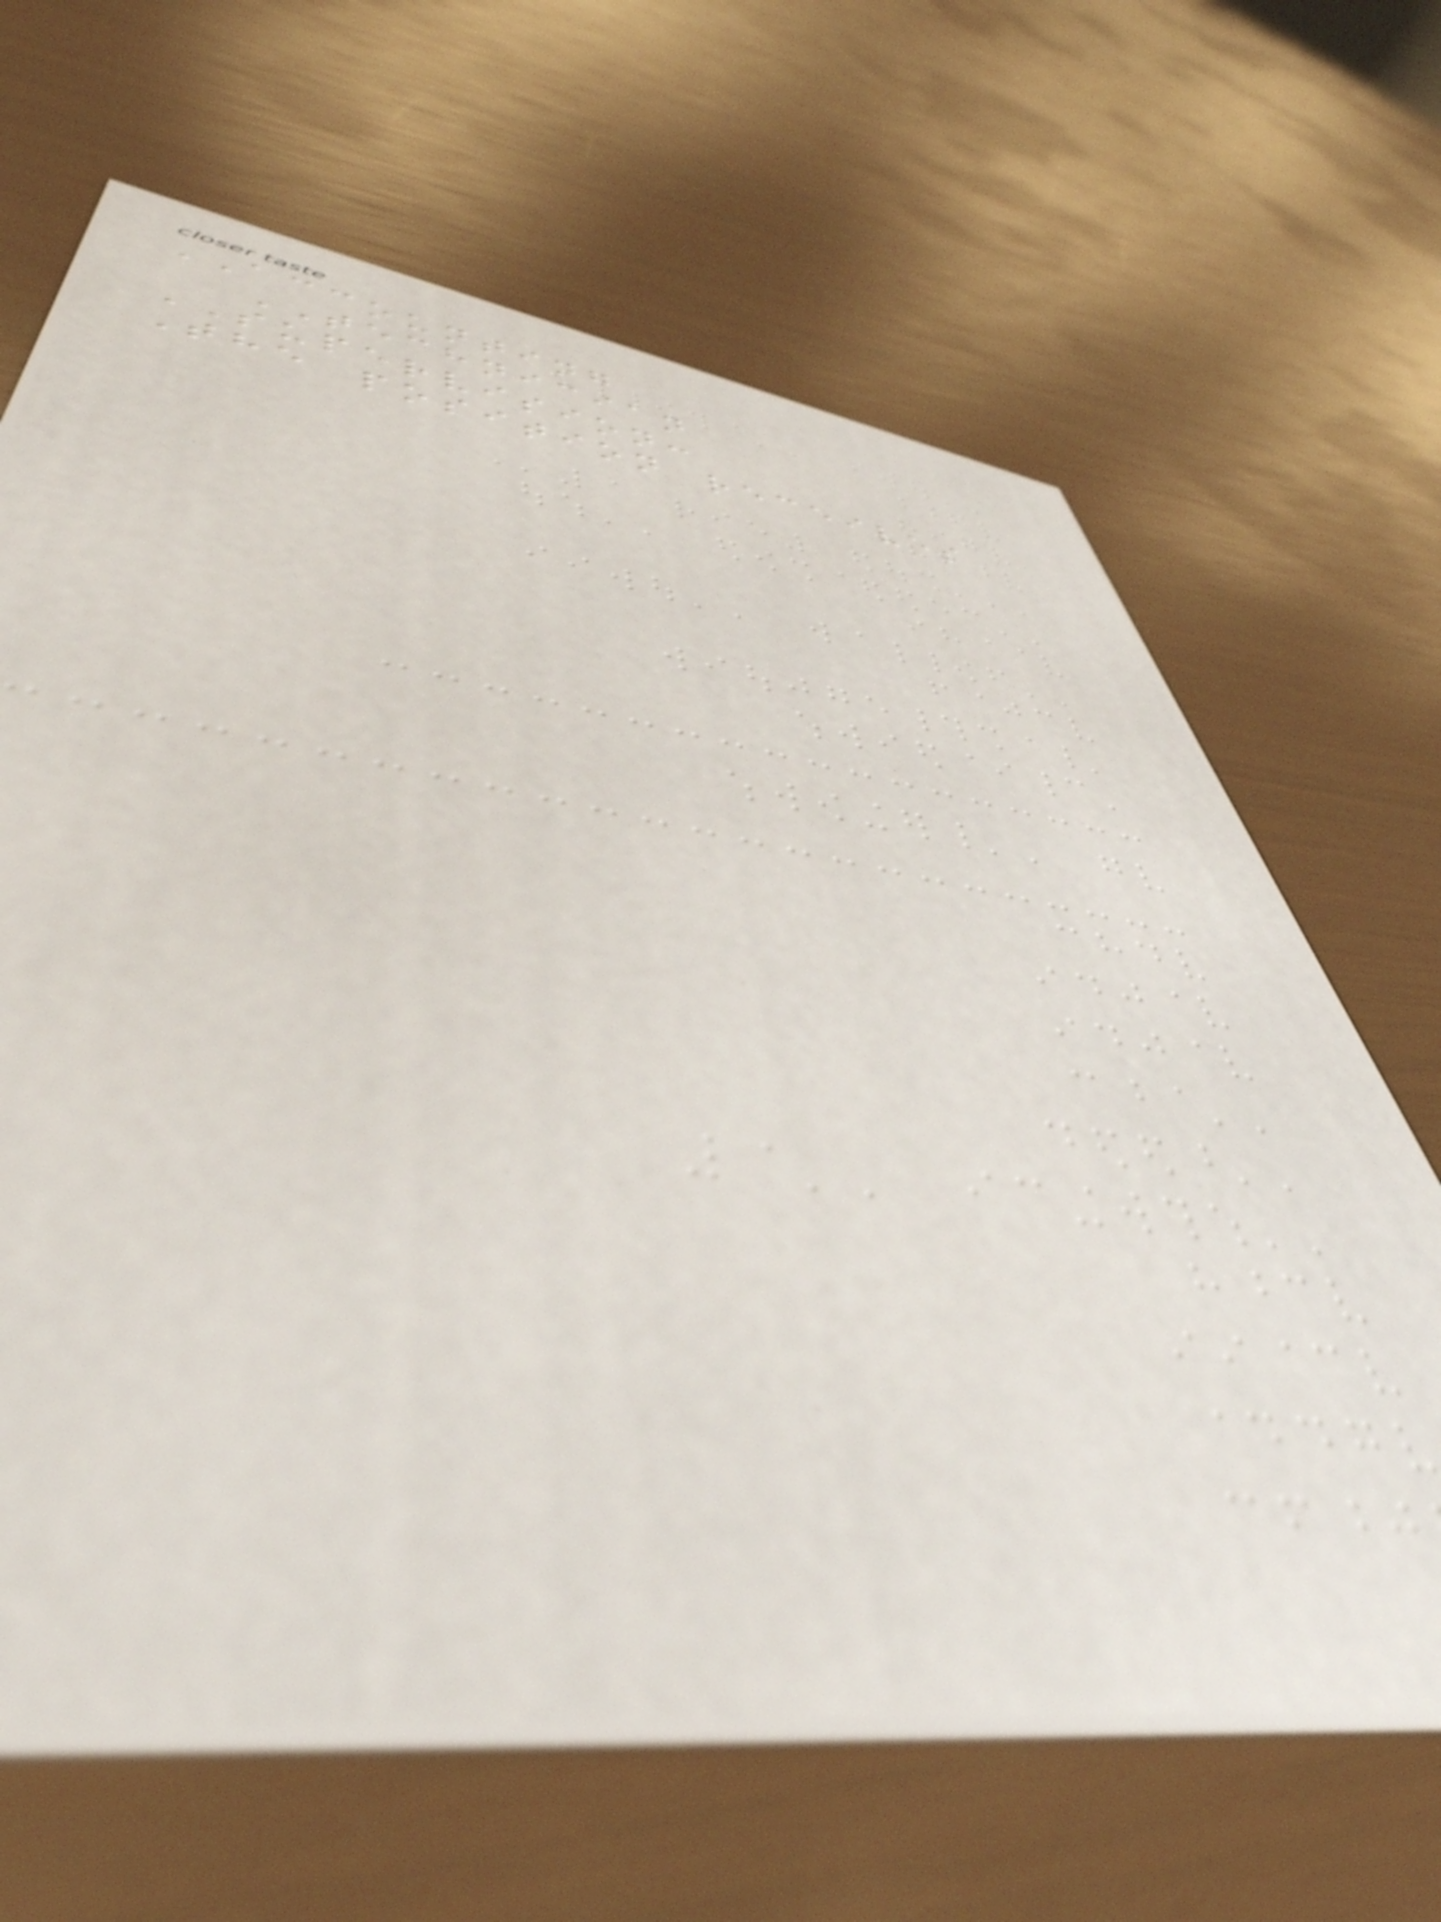ACCOUNTING
TECHNICIAN
SUPERVISION:
The position receives
